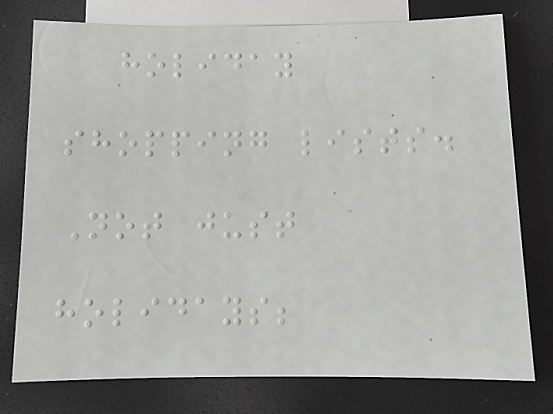holiday
shopping lists.
Not just
holidays;
